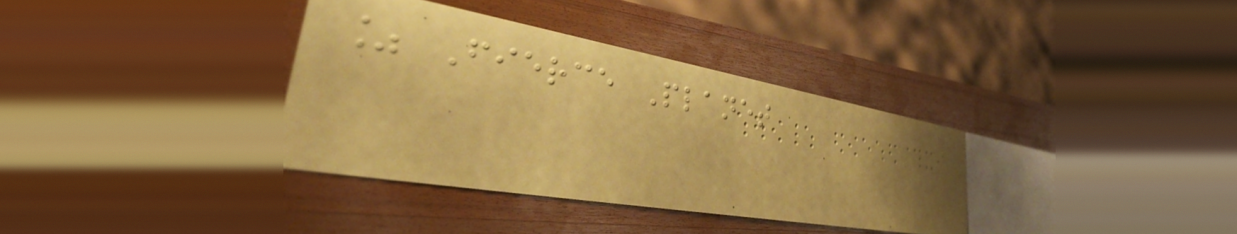% Fierce Planet
